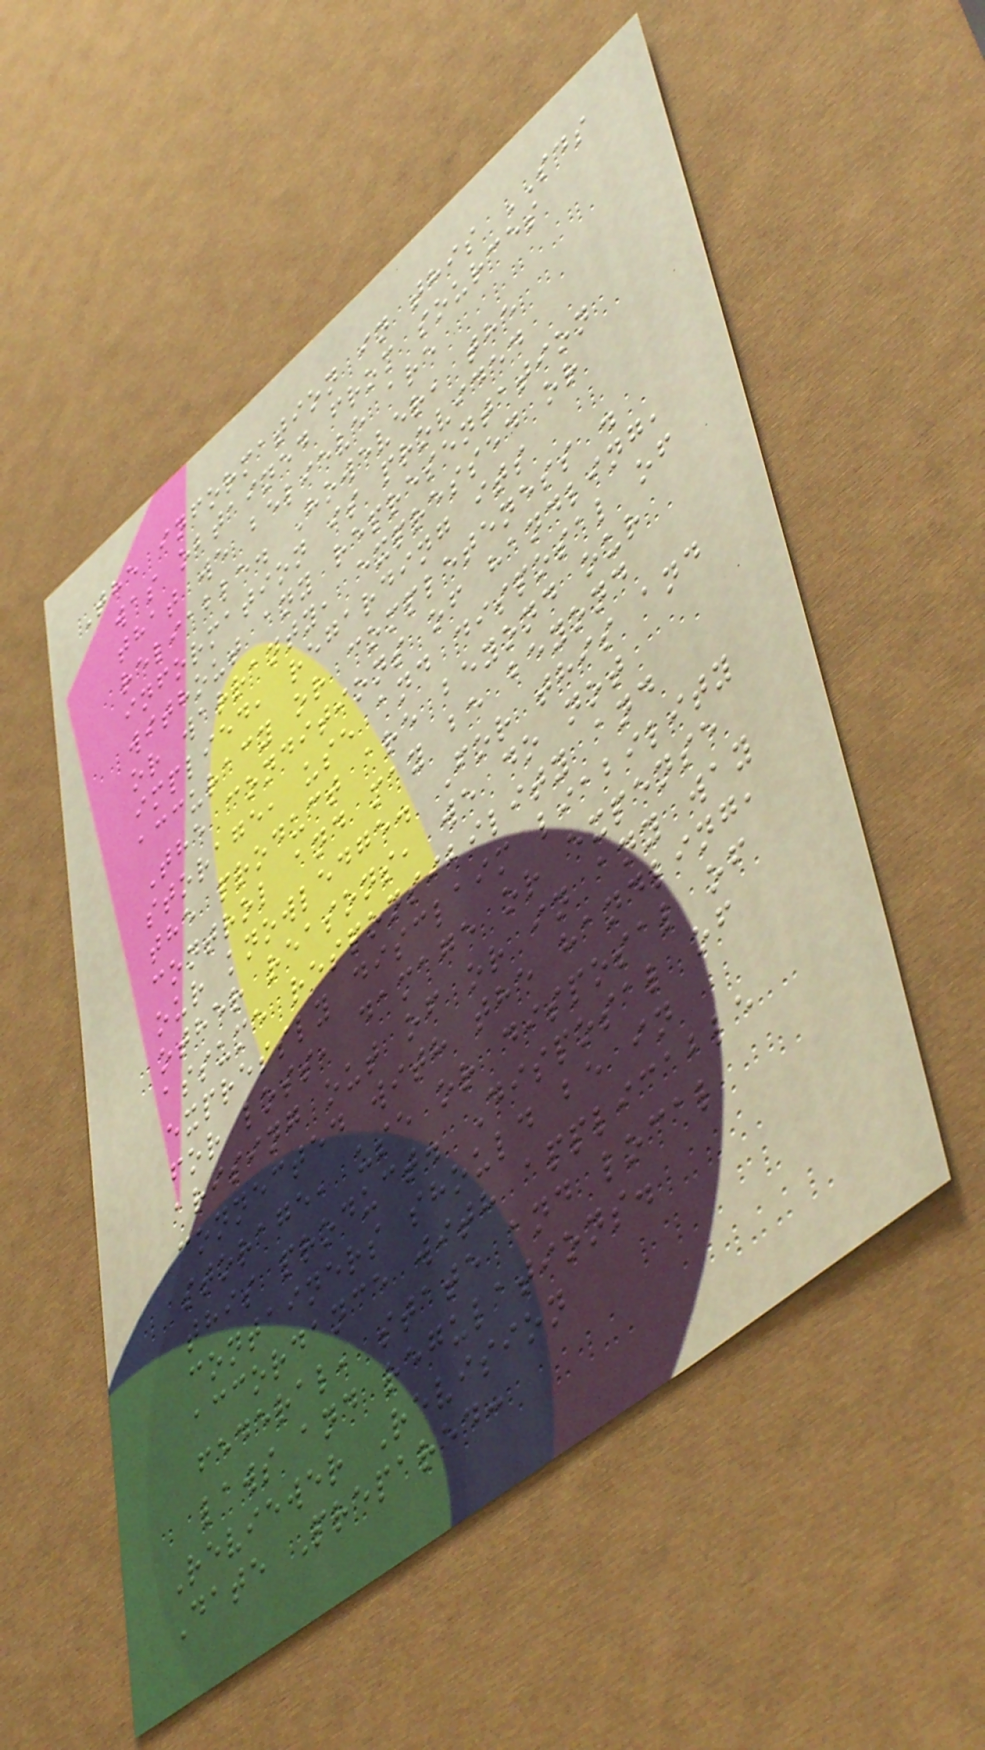The information in this SDS
was obtained from sources
that we believe are
reliable. However, the
information is provided
without any representation
or warranty, expressed or
implied, regarding its
accuracy or completeness .
The conditions of handling,
storage, use and disposal of
the product are beyond our
control and may be beyond
our knowledge. For this and
other reasons, we do not
assume responsibility and
expressly disclaim liability
for loss, damage or expense
arising out of or in any way
connected with the handling,
storage, use or disposal of
this product. Disposal of
containers should be in
accordance with applicable
federal, state and local
laws and regulations.
Reviewer Revision
Date Prepared:
